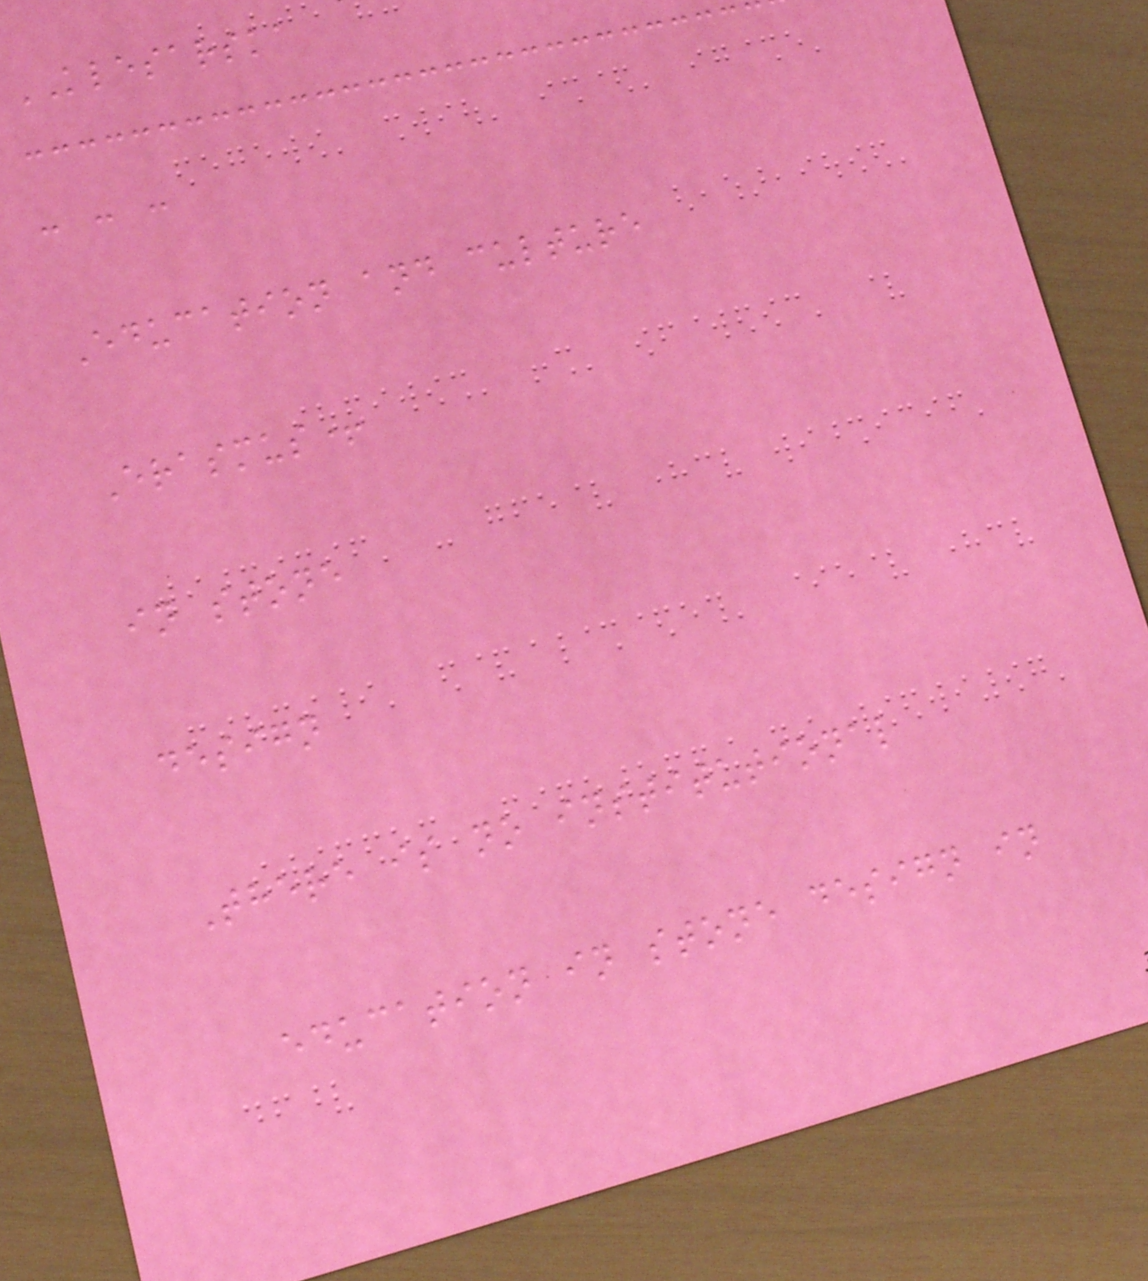KLESARSKA
- - -
Education and culture
Erasmus+
in stone
design
There is no institutional
education in stone design in
